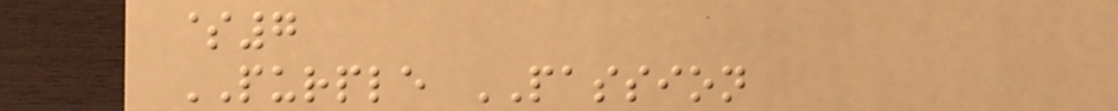$7
PURPLE PASSION
